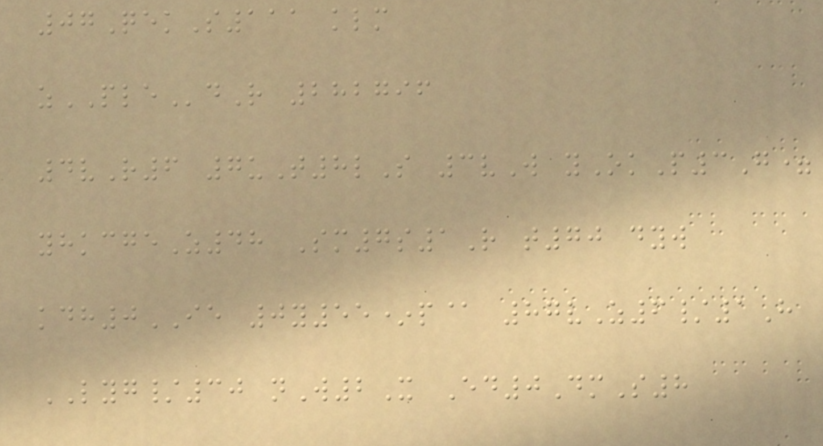07QekS111 klm
zPLEdR 282796
4vR6 7uT8lS 3vW yOkP3G=
yhkcgeZ48 Sm7s1R t70 dyw
kdh0IE 0y55*p@ 87vZ6/1H
LYG/30 nW2X Ed0DmS8
